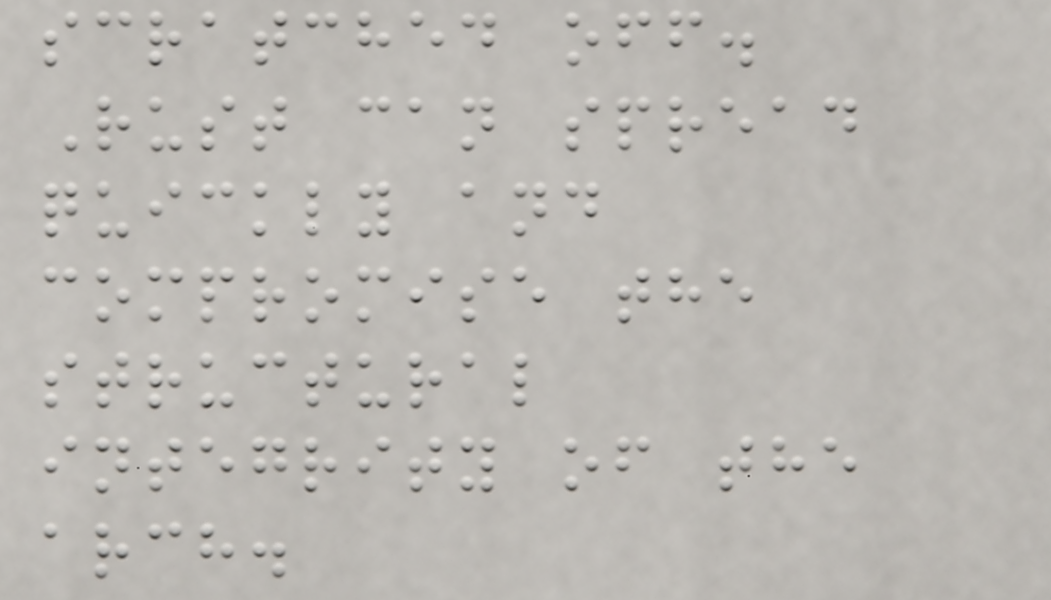scratched off.
Rust can spread
quickly and
compromise the
structural
integrity of the
arch.
